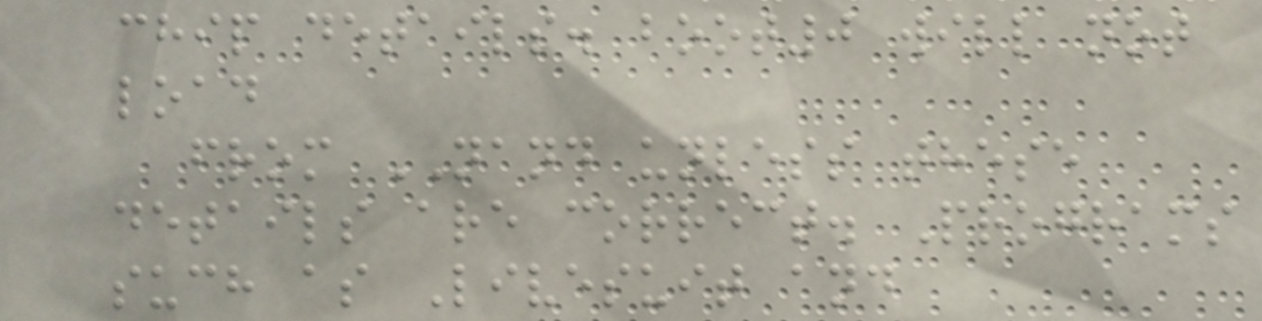chip details. boot0 will not
load
from NAND unless these
details are correct. Programs
such as Livesuit and
